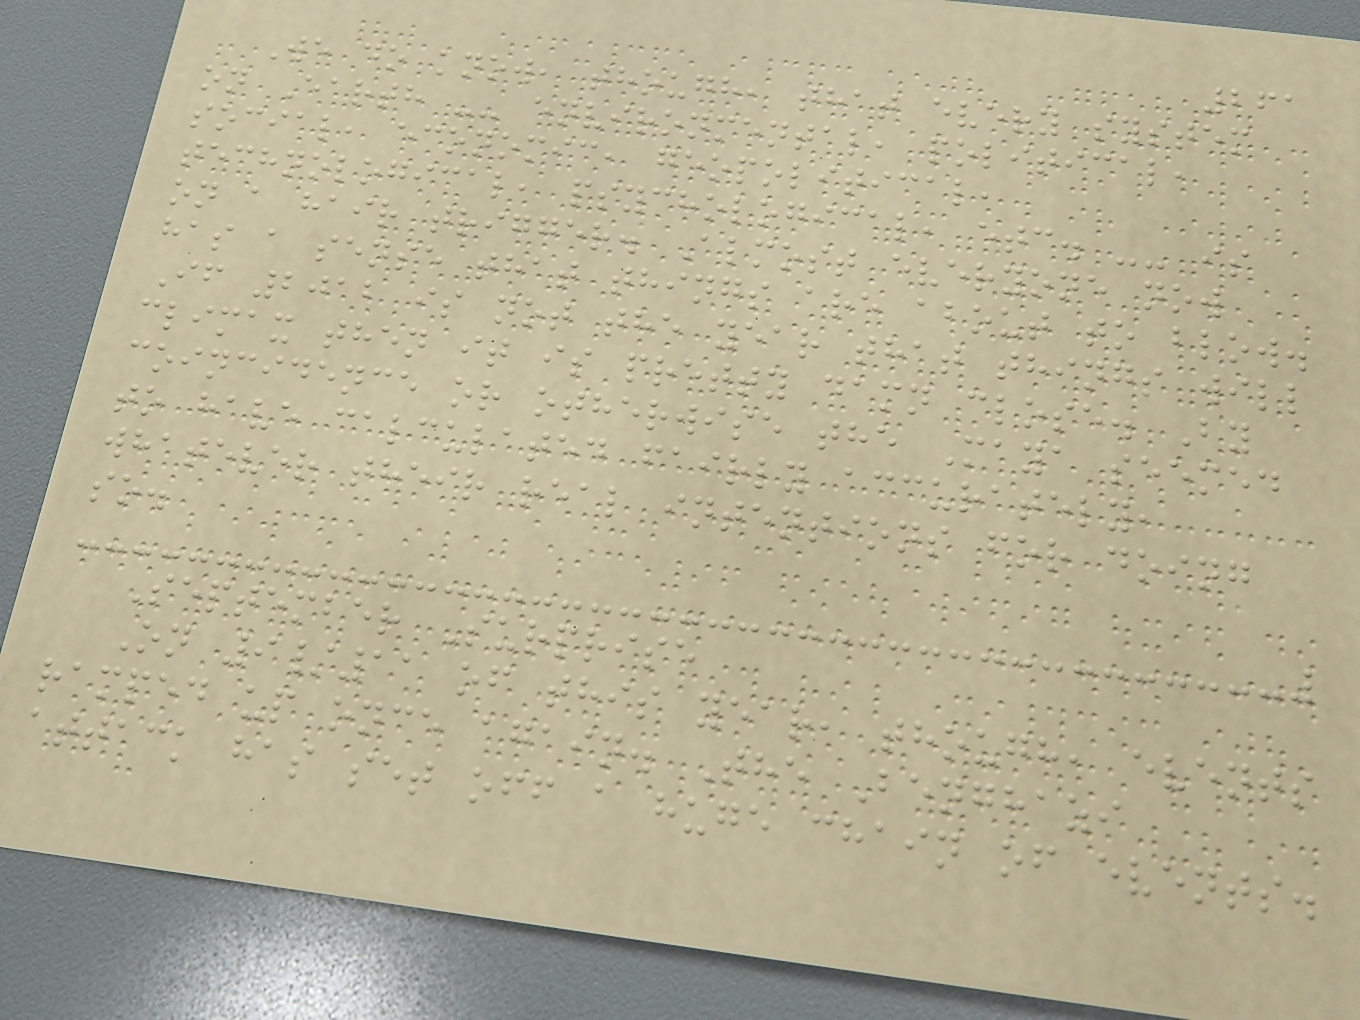261
We do know, though, that every system
on Earth -- environmental, political,
social, economic, geopolitical,
technological, psychological, etc. -- is
on a hair trigger. Almost everyone now
has a sense that things are about to blow.
If 2012 is not the year that things will
climax then it is pretty damn close. By
coincidence or otherwise the Maya seemed
to have calculated fairly accurately,
whatever their real intentions for doing
so.
September Surprise
On 9/11 of this year, though, events
ramped up once again. The Benghazi
attack has set off a huge chain of events.
